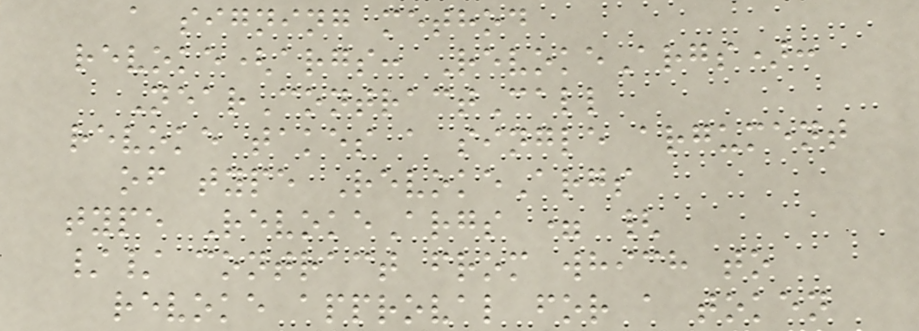a signing method
revoke(args: RevokeArgs):
NearContractCall
revoke takes a single argument
of type RevokeArgs
type RevokeArgs = {
// contract from which to
revoke approval for a token
